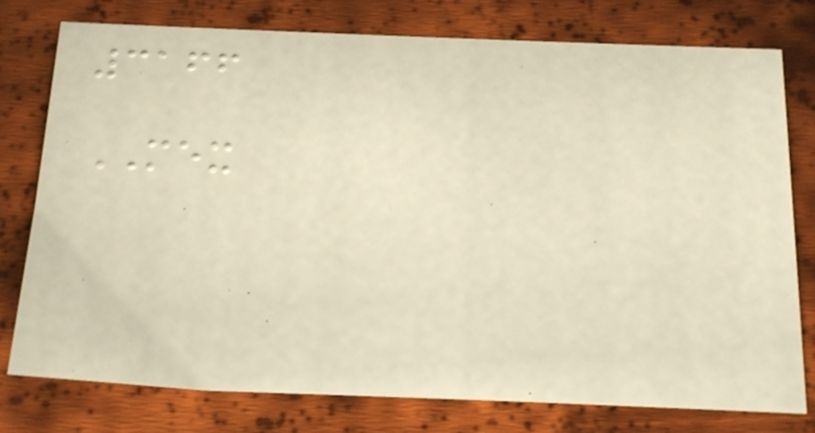3166
MEX
